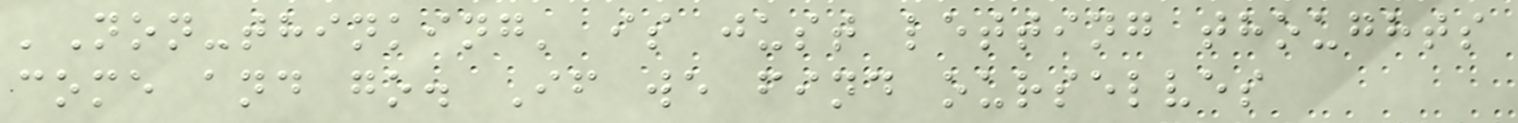'Non-thinking' is just letting thoughts
come and go. If we find ourselves
